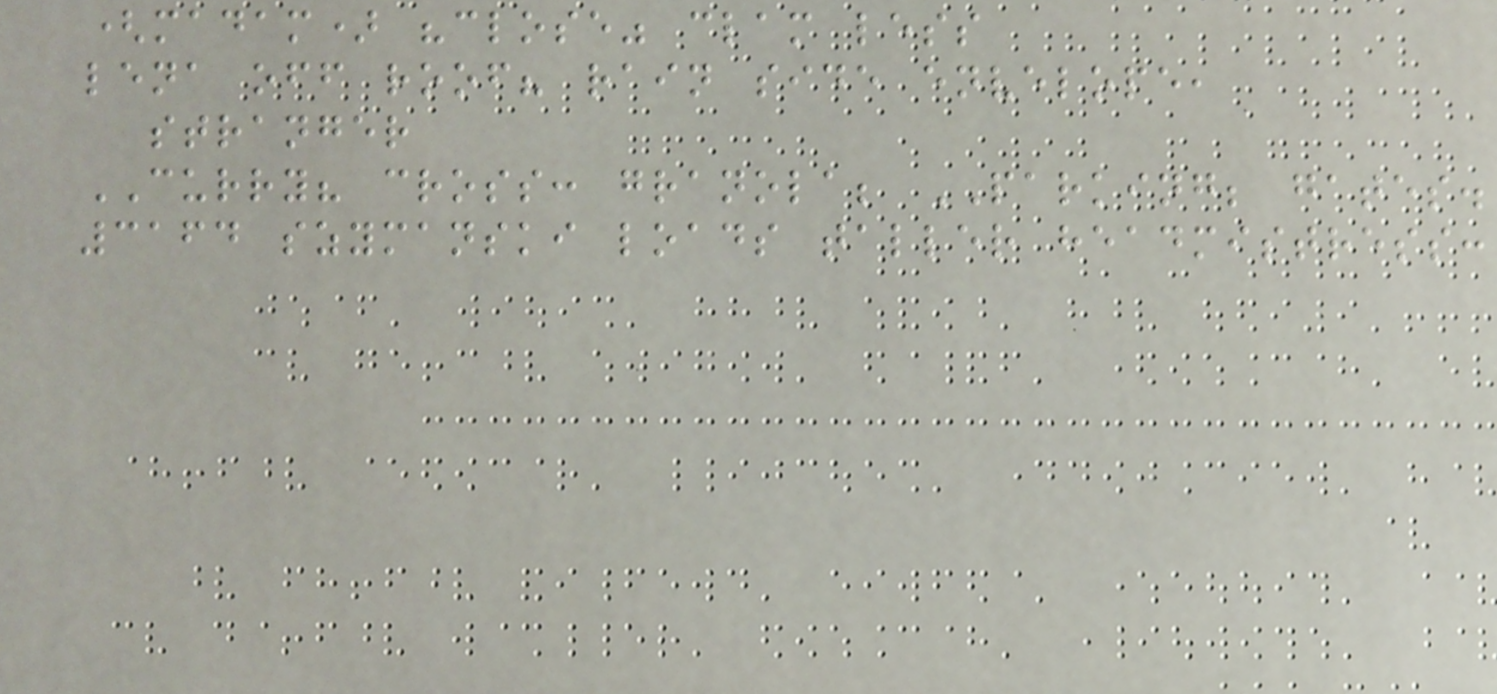(madam) "close" clam less
lena off roof? rain side envelope,
stranger
CURRY? cross: granola; PARKING; gates.
3164 szymanski loads taller headmistress:
